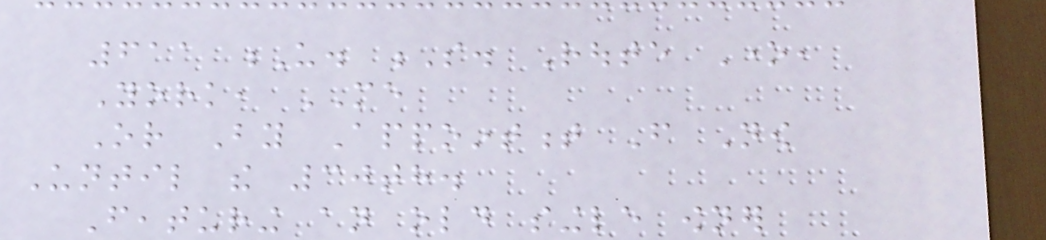611 U. S. Route One,
York, ME
Or By Appointment From Now
Until the 30th.
Featuring an old single owner
